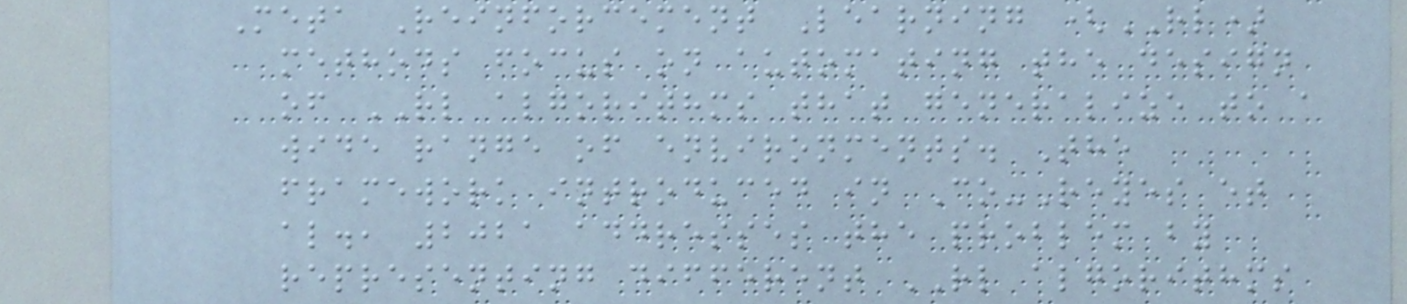Meta Reinforcement Learning (RL)
methods focus on automating the design
of RL algorithms that generalize to a
wide range of environments. The
framework introduced in Co-Reyes et
al., 2021 addresses the problem by
representing different RL algorithms
